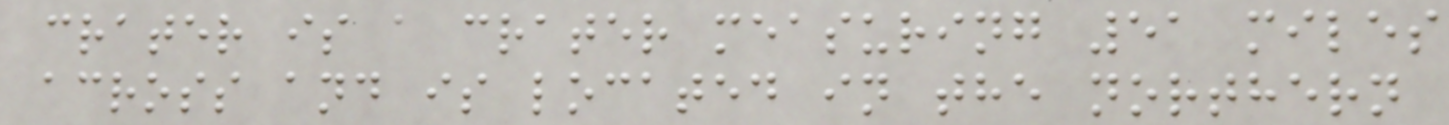crater is a crater measuring 51 miles
across and is located in the northern
